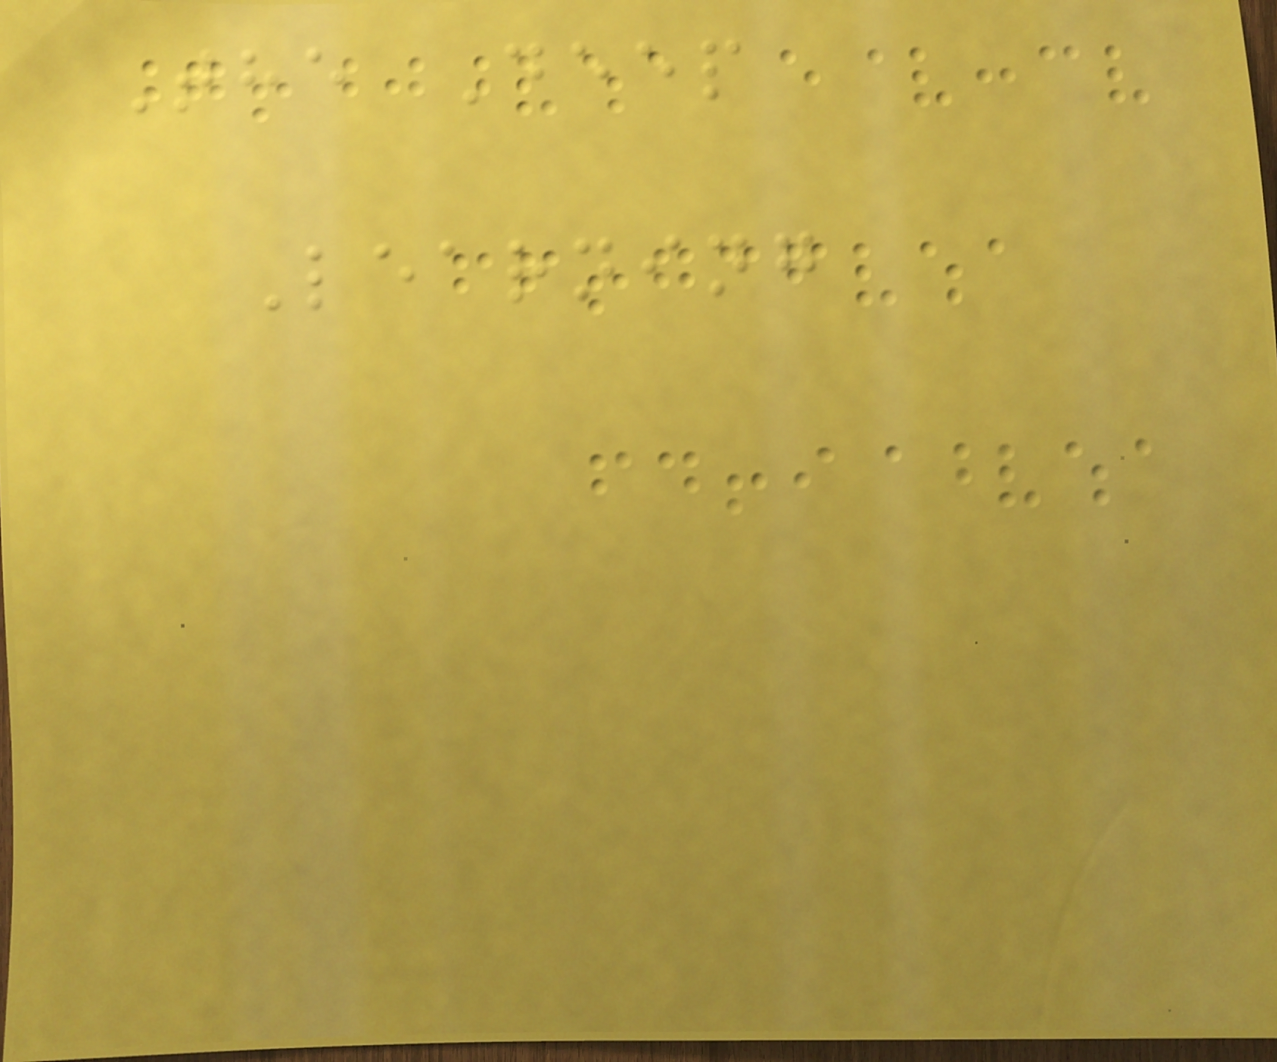The Deep
Learning
